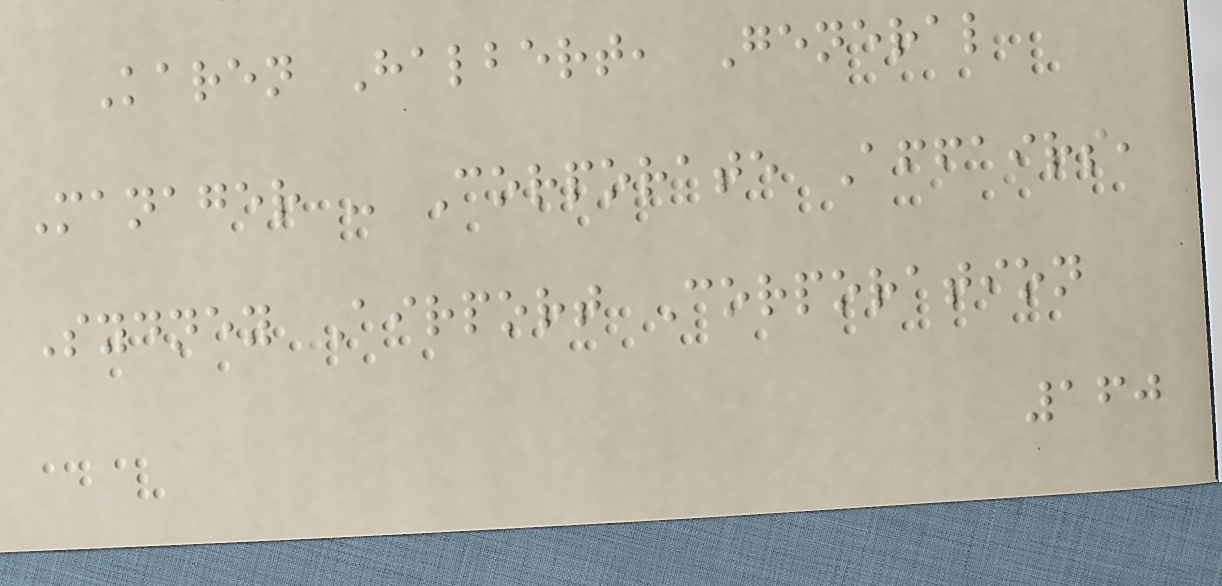Karen Halbert, General
Manager - Corporate Affairs,
Sydney Airport Corporation
160
